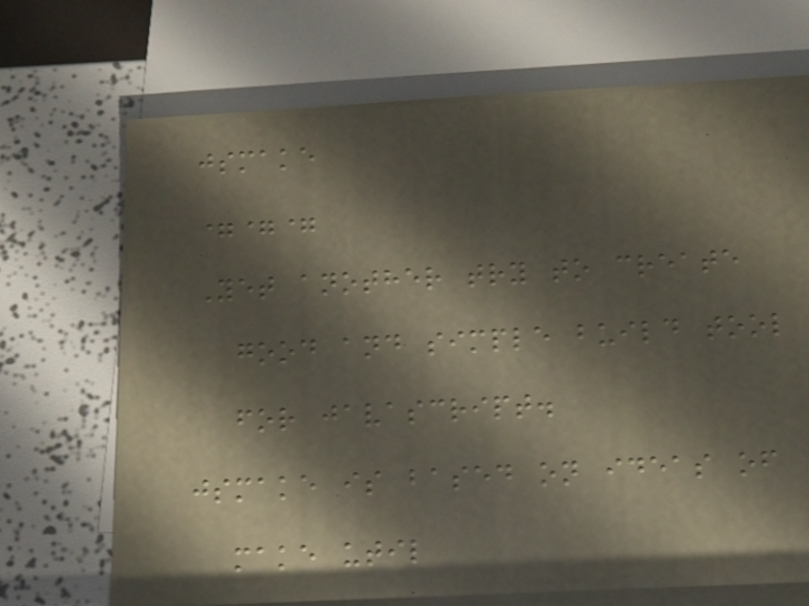jsmake
===
Yet another try to create
good and simple build tool
for javascript.
jsmake is based on ideas of
make util
